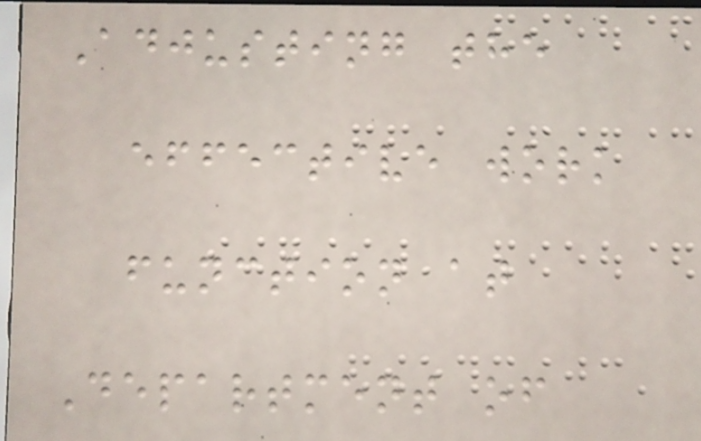Adjusting the
effective work
function at
Department of
